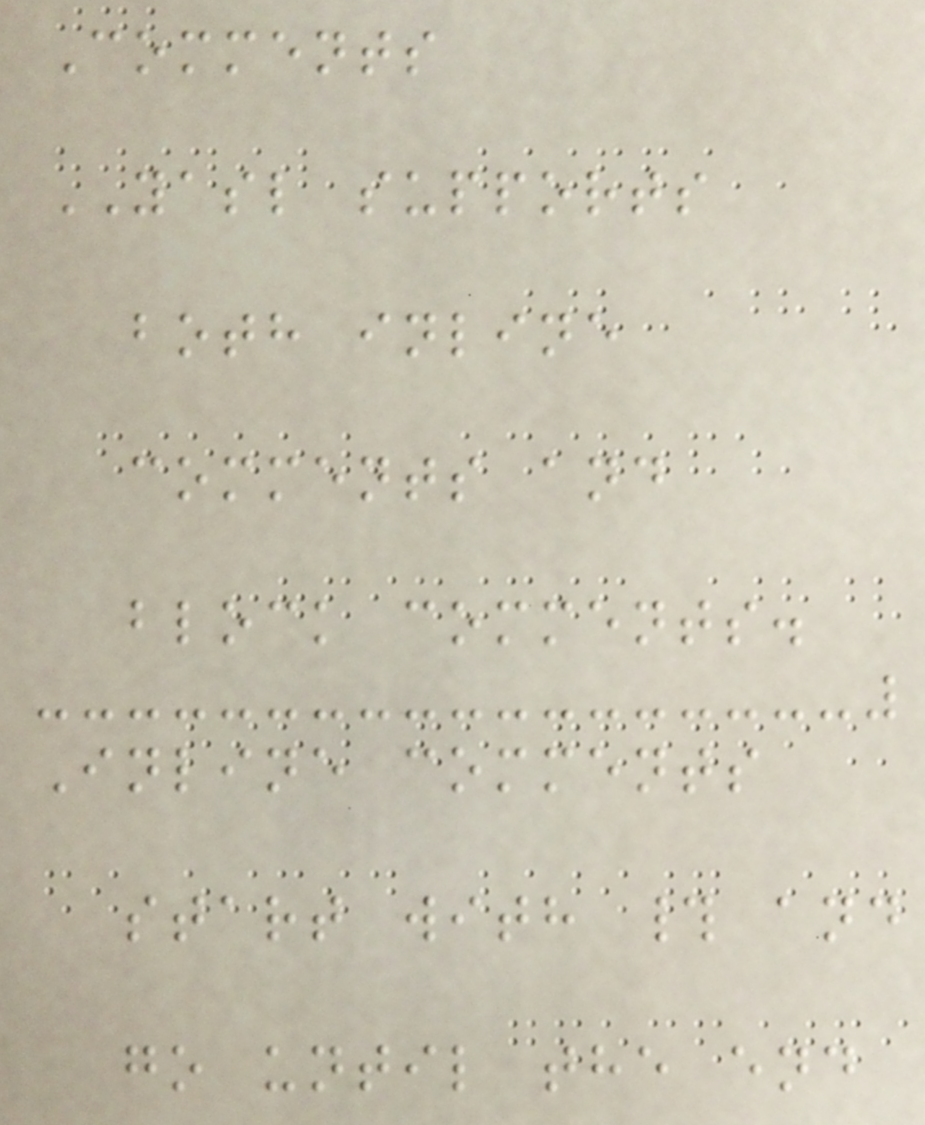Comments
YASL supports
both inline
comments and
block comments.
Inline comments
start with # and
go until the end
